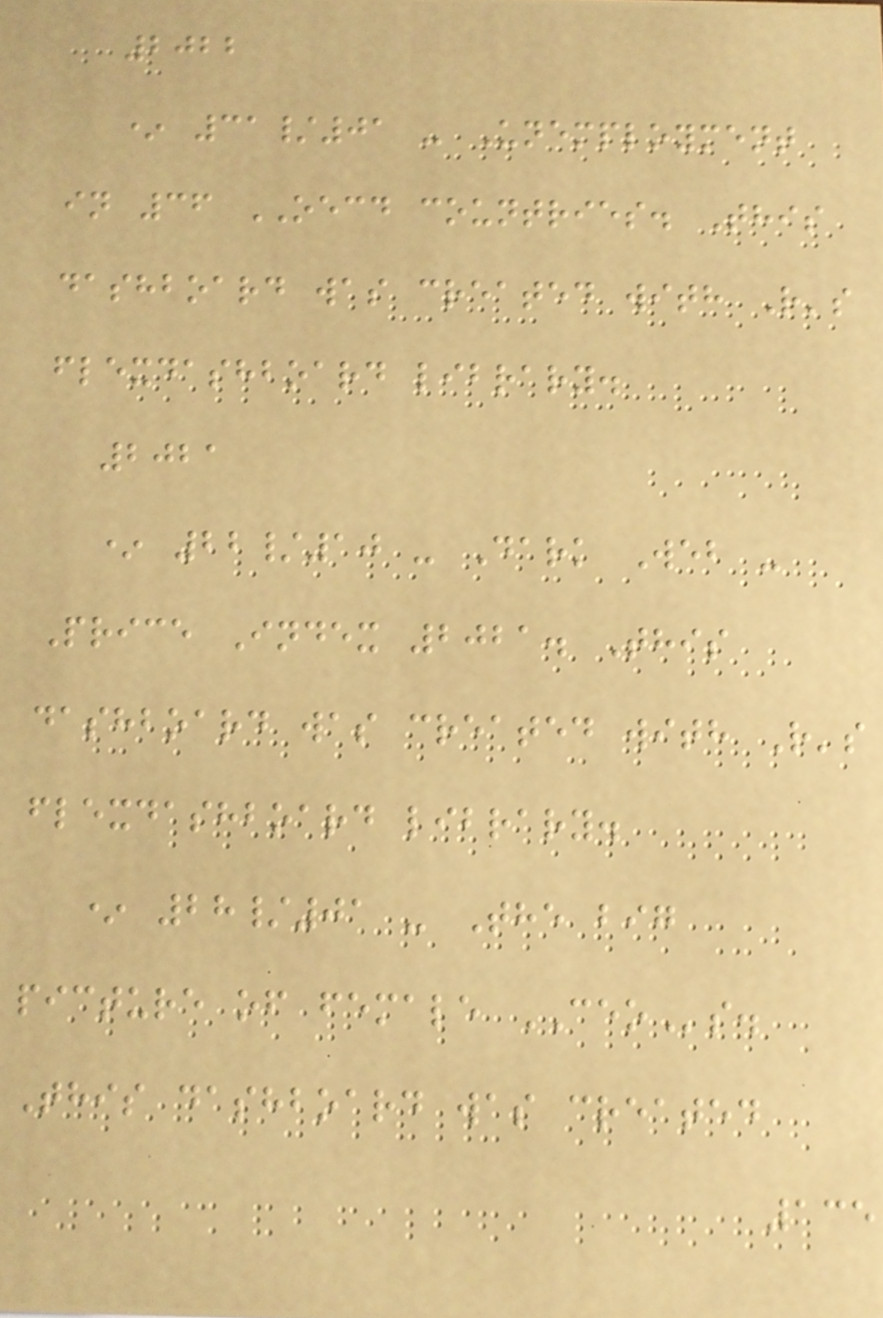2022
* 31/01 - Unemployment
in 36 OECD countries. This
dashboard was created with R's
flexdashboard library.
2021
* 22/10 - Dark Web -
Price Index 2021. This
dashboard was created with R's
flexdashboard library.
* 28/01 - The big
picture of female CEOs.
This dashboard was created
135
